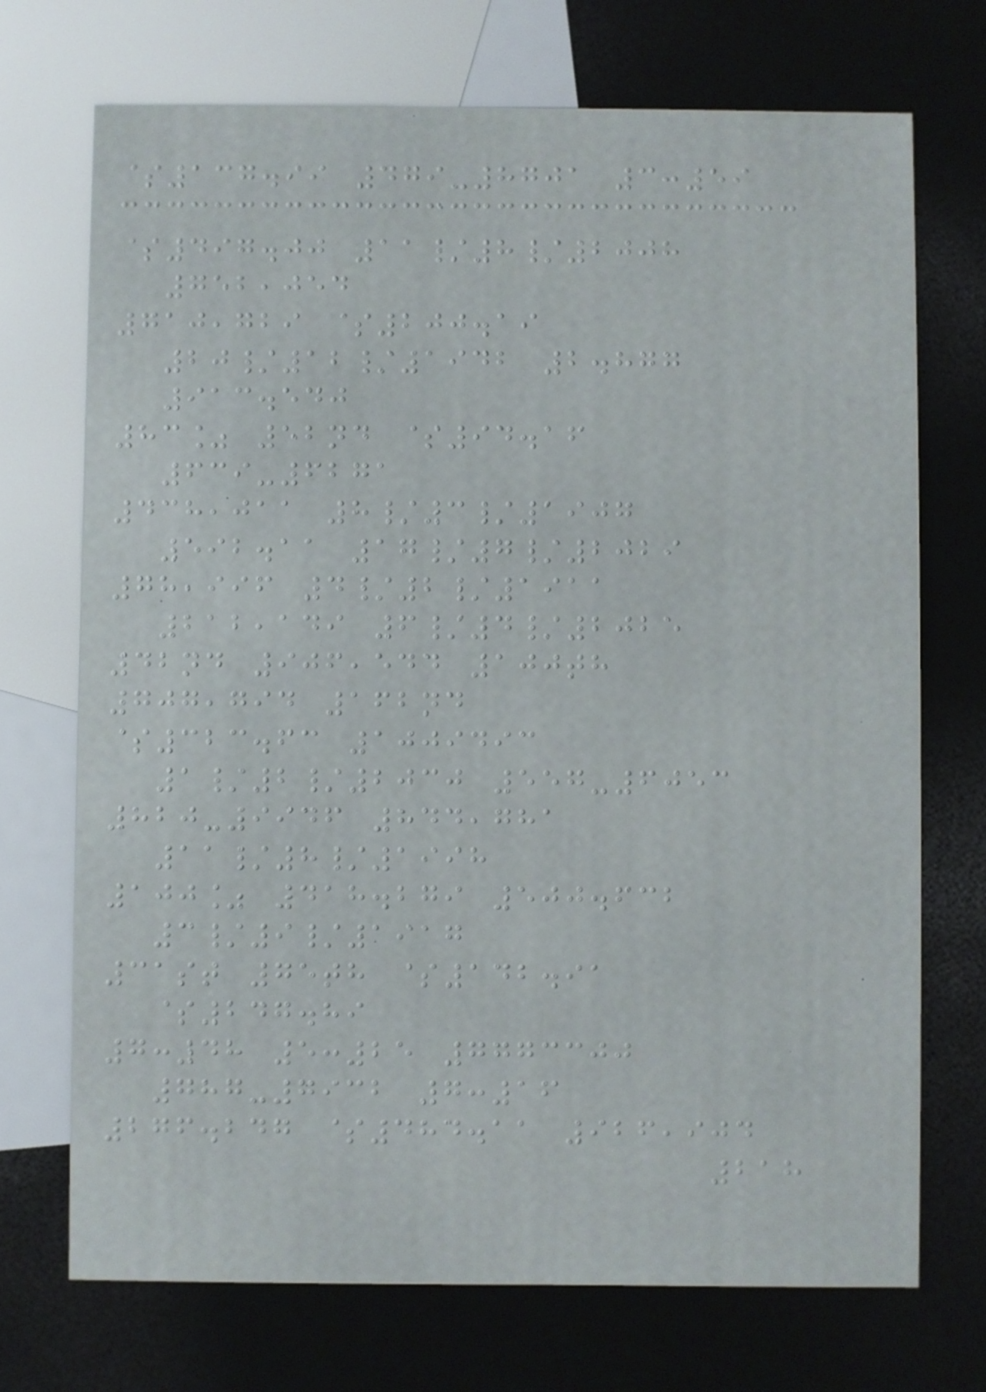$137.99 479-8701 3:59
$497.00 11/8/2008
752,054
710,729 $200.19
20/12/1942 2.877
913.540
83% 52nd $94.16
639-6271
438,011 8/3/1907
592.11 17/7/2029
78,996 4/2/1911
212,149 6/4/2025
42nd 906,544 100th
707,794 162nd
$323.63 1009493
1/2/2030 557-6053
820-9946 844,781
11/8/1998
100% 418.279 500.632
3/9/1917
31st 75th $142.91
$247.89
7:48 5:25 7773300
787-7932 7:16
276.247 $484.11 926,904
218
